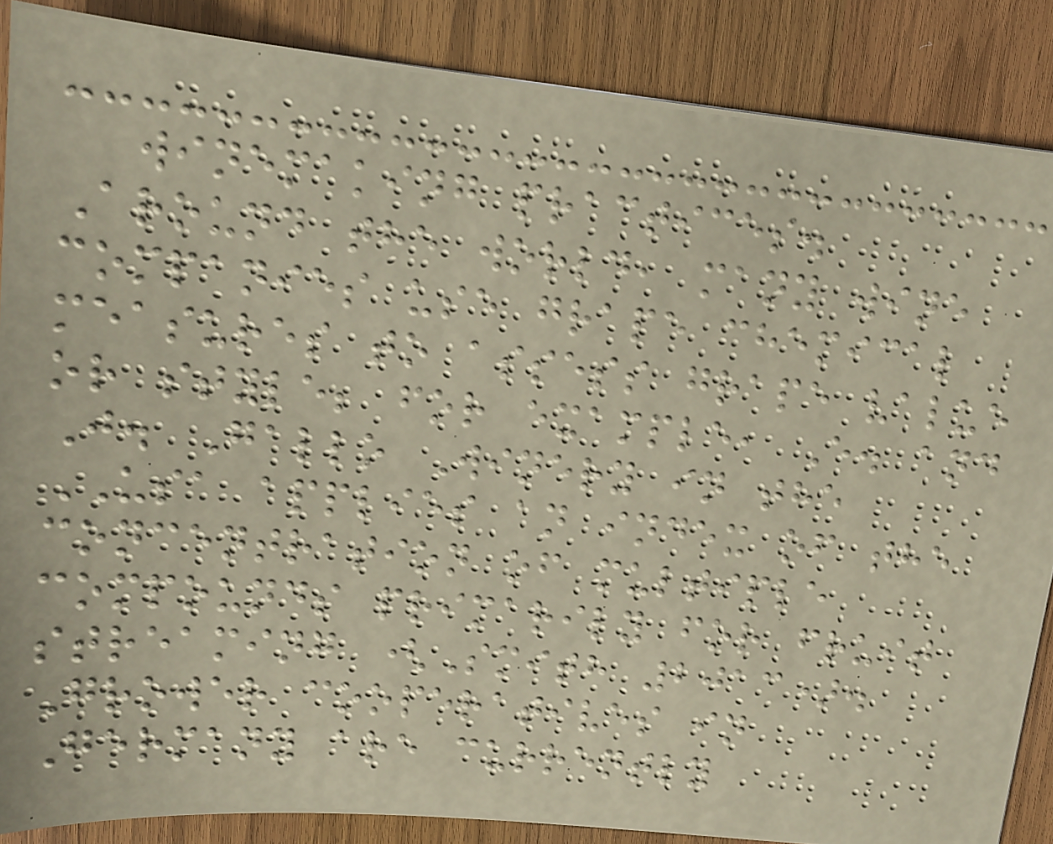winemaking practices.
Around the world, many wine
companies use grape chemical
measures to assess grape value
or style; for example, E. and
J. Gallo Winery in the
USA applies an index of the
concentration of multiple
compounds primarily for fruit
streaming (Smith 2013).
Grower cooperatives in
Germany are currently
